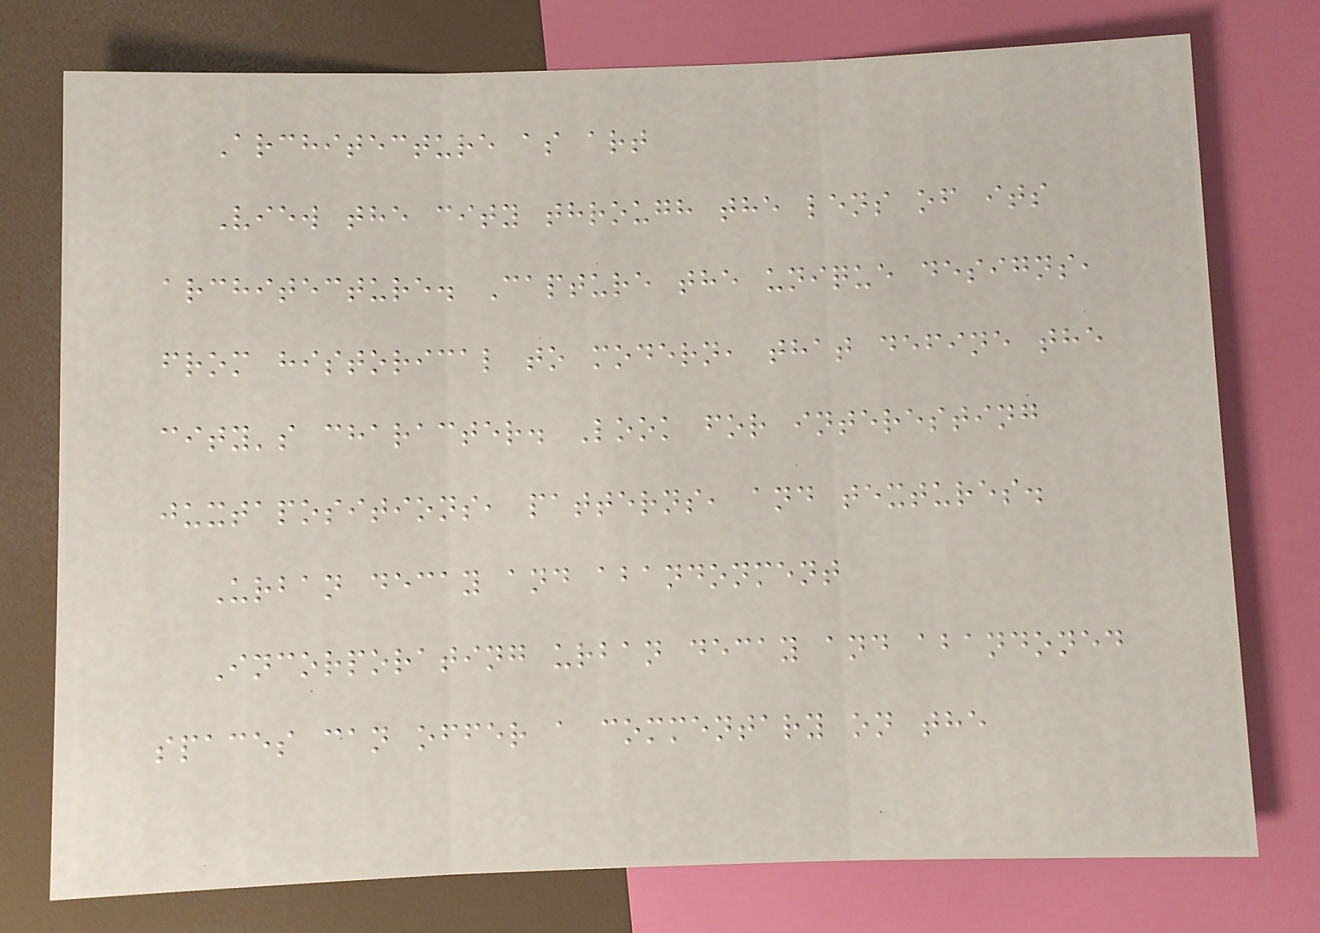Architecture as art
View the city through the lens of its
architecture. Capture the unique designs,
from historical to modern, that define the
city's character. Look for interesting
juxtapositions, patterns, and textures.
Urban decay and abandonment
Incorporating urban decay and abandoned
spaces can offer a commentary on the
